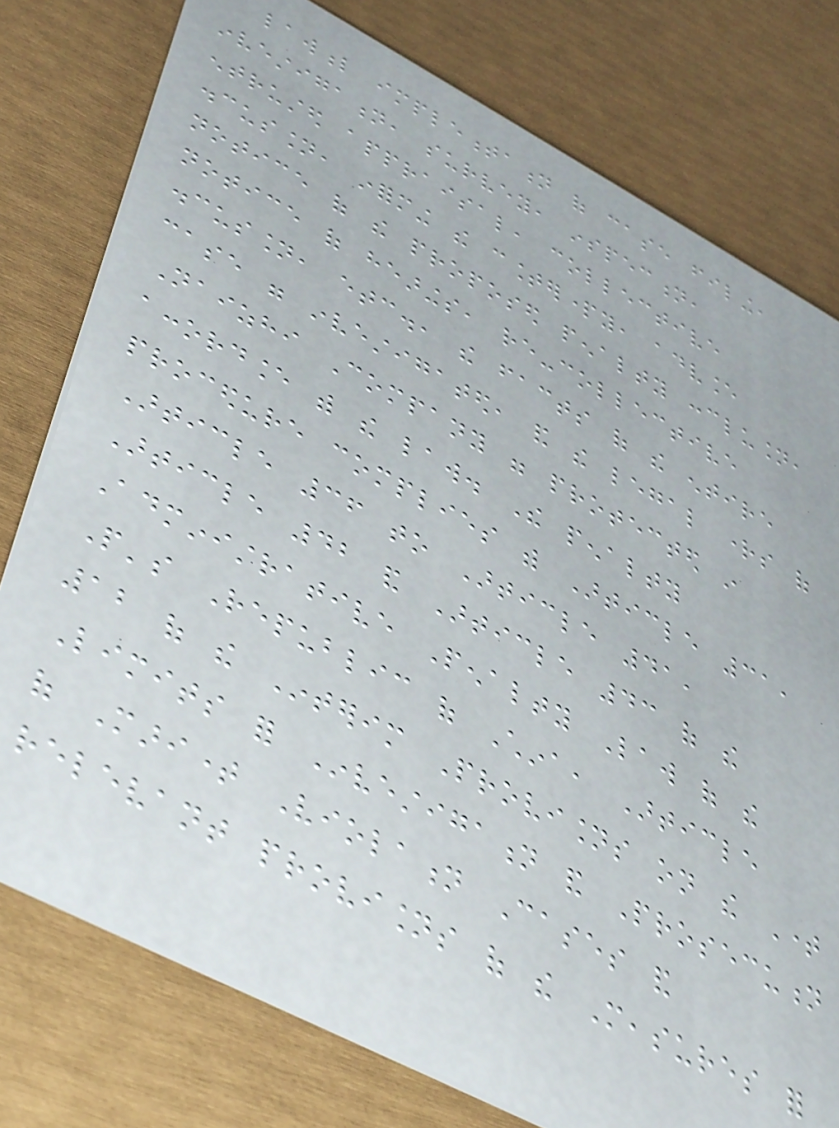lawful implementation of case filing,
investigation, survey, inspection,
entrusted appraisal, collective
discussion, informing the counterparty, advance
notice of the proposed penalty conclusion,
notice of hearings, re-collective
discussion, etc., the facts of the entire
case were investigated, and the legal rights of
Naizhi Company were protected in
accordance with the law. The penalty
procedure complies with Article 31,
Article 36 to Article 41,
Article 42 and Article 43 of the
Administrative Penalty Law of the
People's Republic of China, Article
12 of the Interim Provisions on the Time
Limits for Investigation and Prosecution
of Maritime Violation Cases and
relevant provisions of the Measures for
